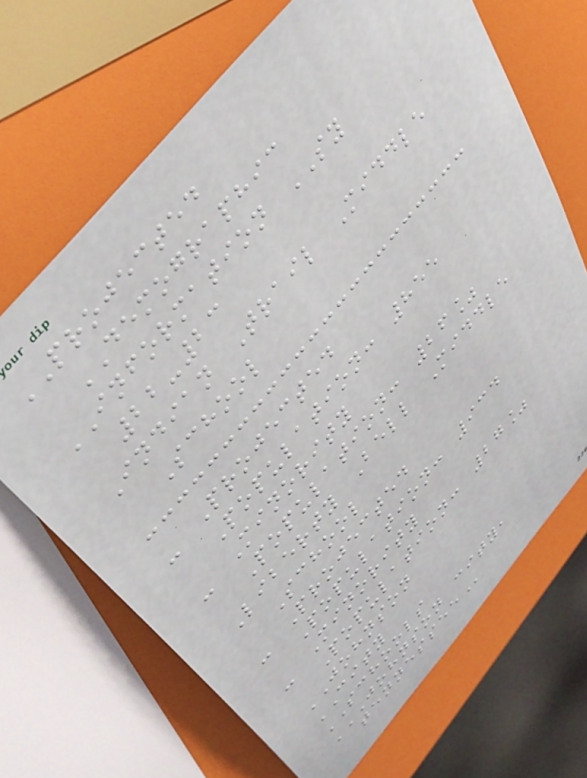PROJECTED
DEMOGRAPHIC
INFORMATION SY
22-23
Indian Trail Middle
School
- Projected
Population: 855
- Minority
Population: 26%
Liberty Bell Middle
School
- Projected
Population: 934
- Minority
Population: 27%
JOHNSON
CITY
SCHOOLS
JOHNSON CITY,
TENNESSEE
